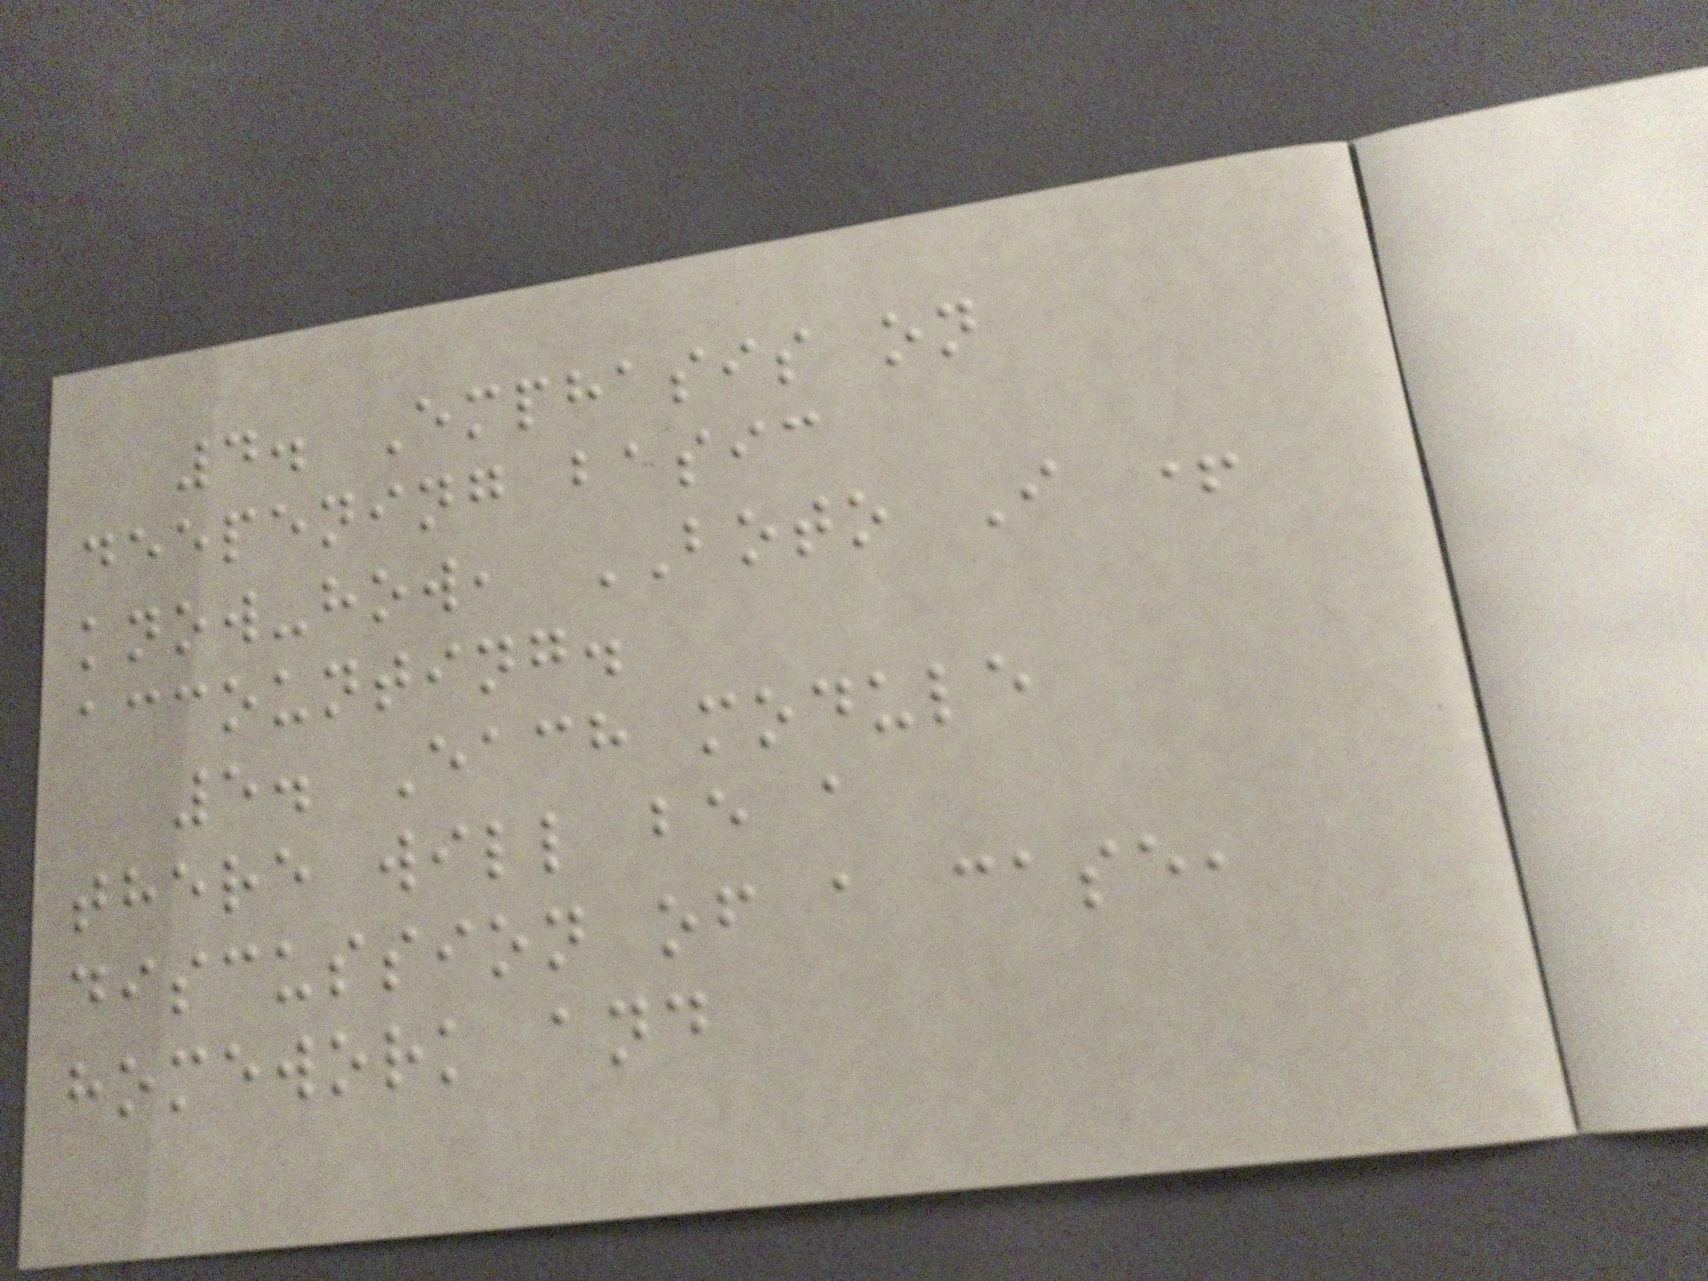4. Emphasis on
deepening basic
know-how, BOTO I +
accounting.
5. Each module
there will be a
discussion of a case,
homework and
